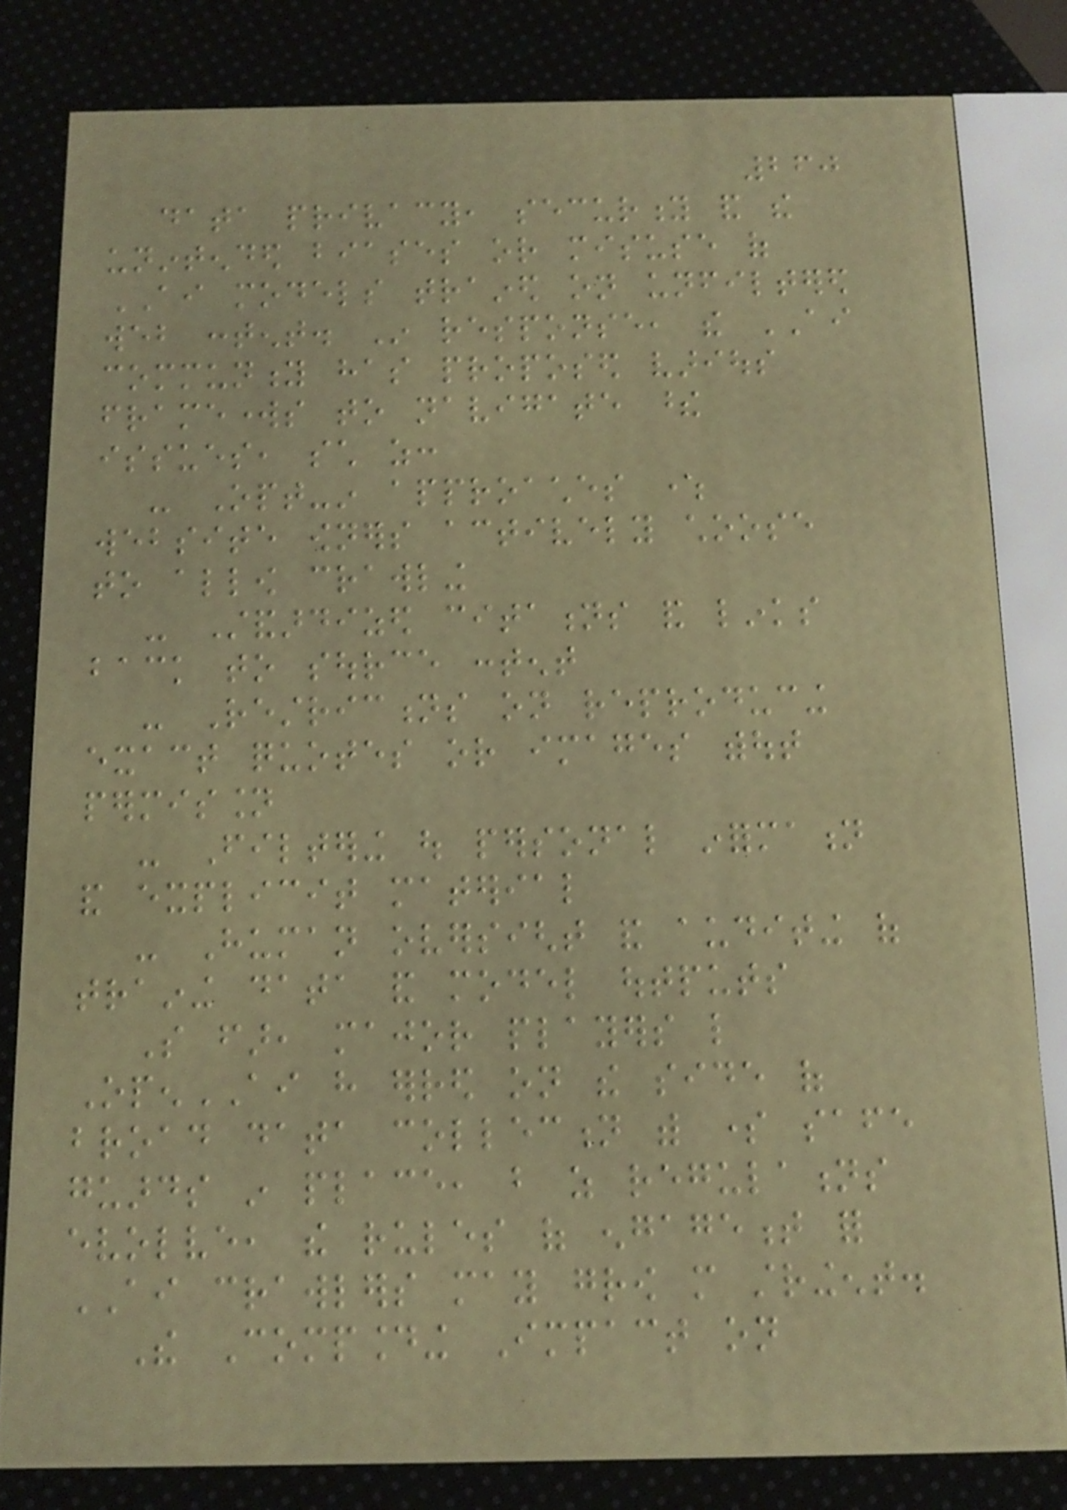260
data privacy, security and the
unintended biases or misuse of
AI models trained on unfiltered
web content. In response, the AI
community has proposed various
frameworks to navigate these
issues, such as:
- Opt-in approaches where
website owners actively choose
to allow crawling
- Standardized citations and links
back to source content
- Restrictions on reproducing
exact quotes or images without
permission
- Filtering out personal information
and explicit material
- Human oversight and auditing of
training data and model outputs
So far, major players like
OpenAI have erred on the side of
broad data collection with some safe
guards in place, but as regulations
evolve, the rules of engagement for
AI crawlers may grow more stringent.
The Compounding Impact on
